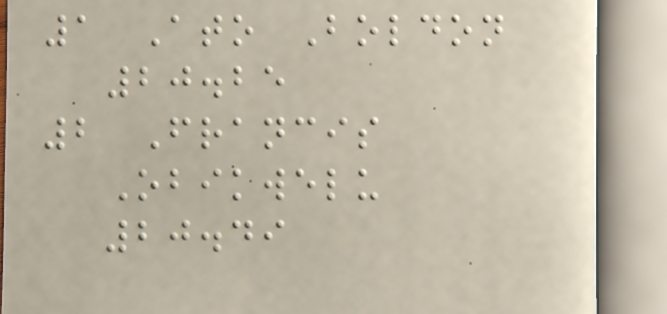1 Ato Boldon
20.25
2 Francis
Obikwelu
20.49
